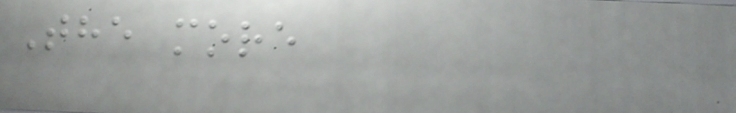The more
